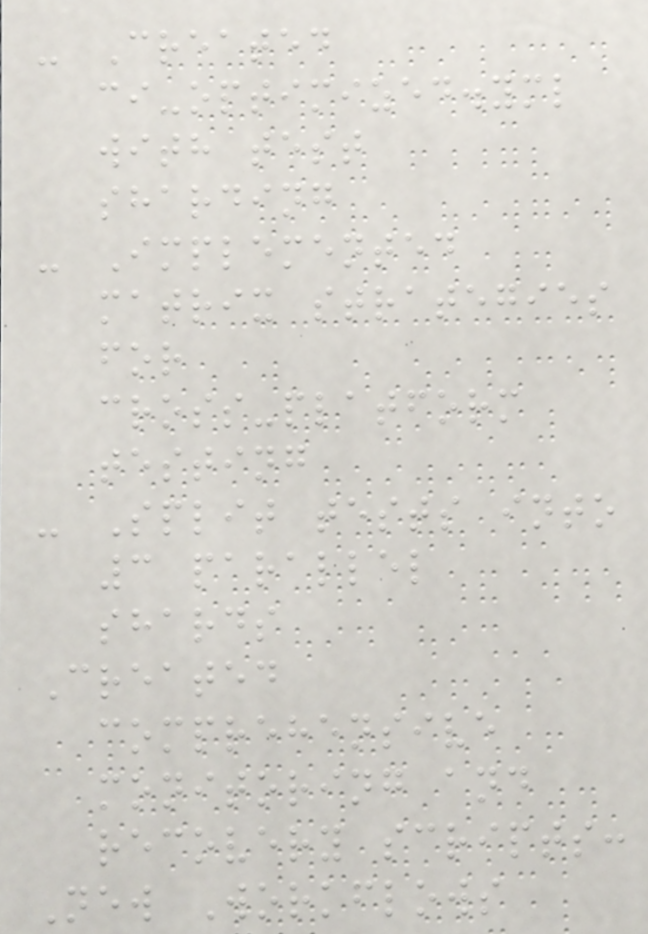- Created
ci-optimized.yml
with test
sharding
- Implemented
matrix strategies
for
cross-platform
testing
- Split tests into
3 parallel
shards
Created
comprehensive
monitoring and
recovery scripts:
New Workflows
